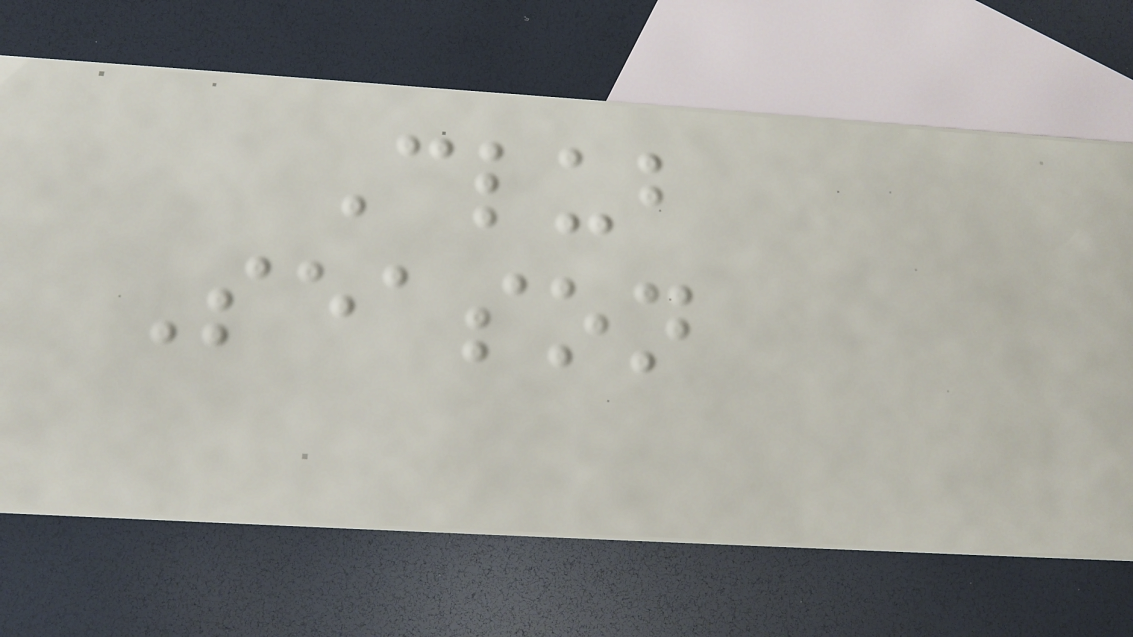Club
Season
